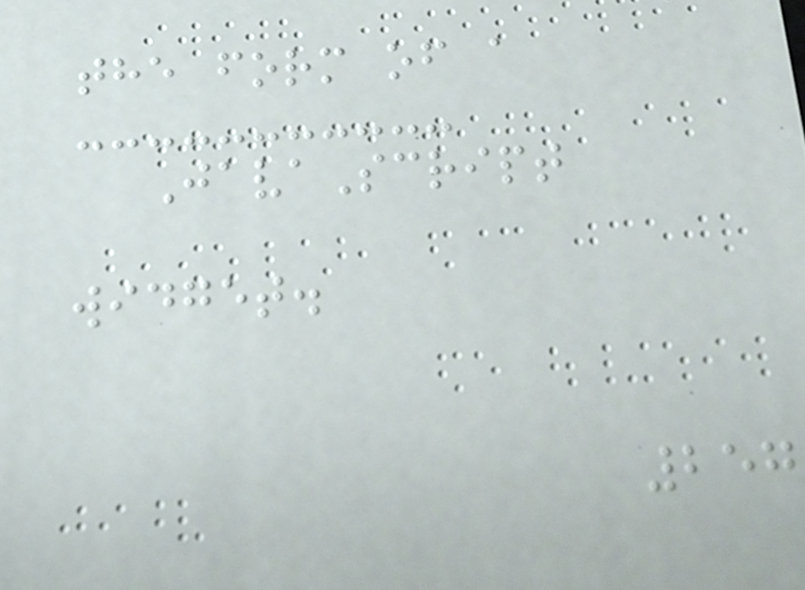the form of a
JavaScript
widget.
257
